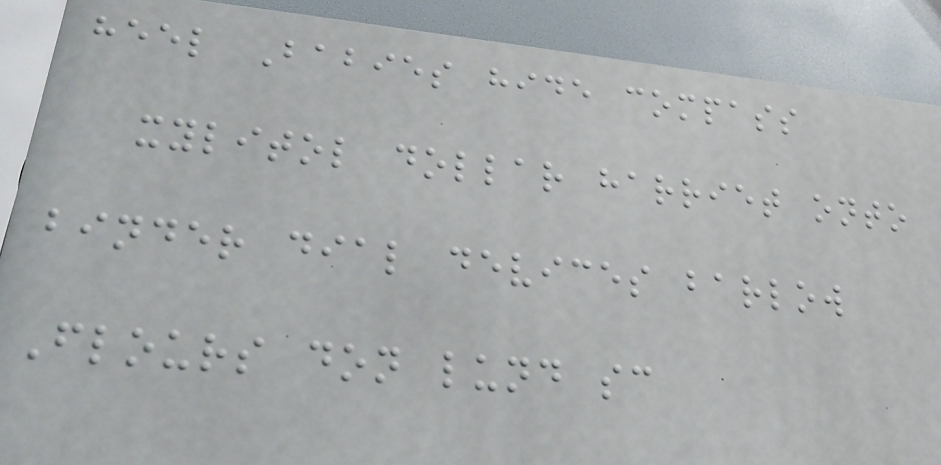heel Babies hide compass
xylitol dollar harriet onto
binder dial devices barlow
Flours don lund sc
